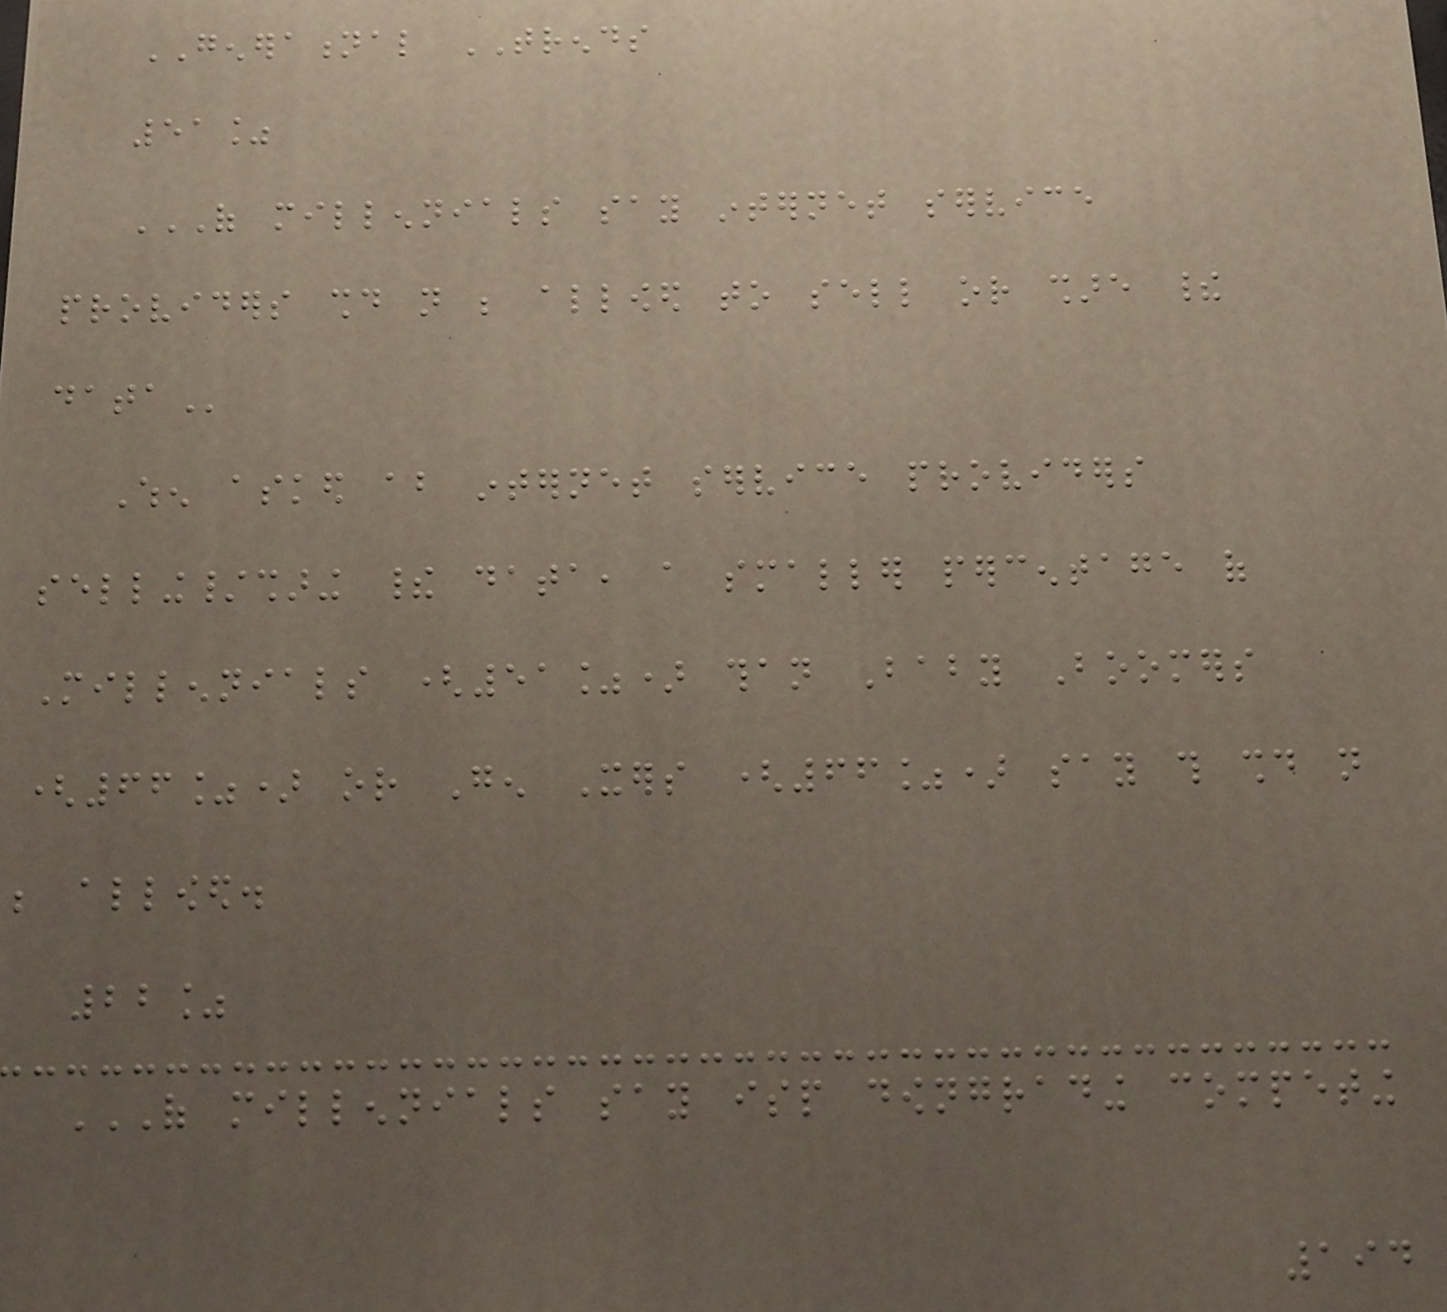GENERATIONAL TRENDS
51%
OF MILLENNIALS SAY INTERNET SERVICE
PROVIDERS SHOULD NOT BE ALLOWED TO SELL OR SHARE THEIR
DATA
When asked about internet service providers
selling/sharing their data, a smaller percentage of
Millennials (51%) than Baby Boomers
(66%) or Gen Xers (66%) say this should not
be allowed.
22%
OF MILLENNIALS SAY ISP DOWNGRADING COMPETING
194
